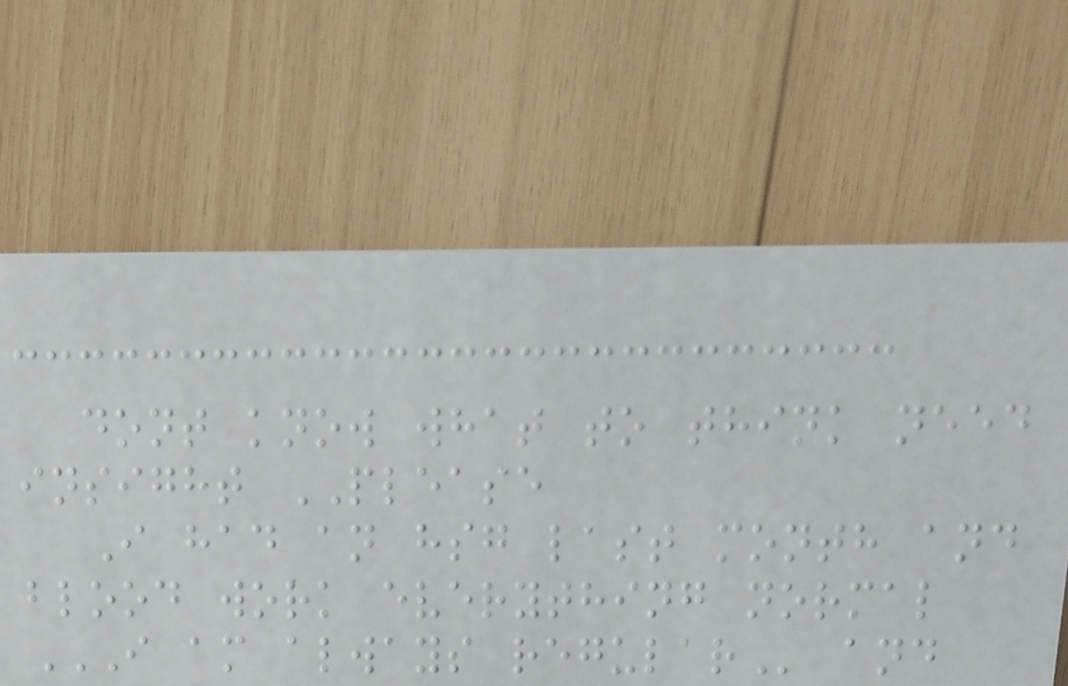dont know what to think need
insight PLEASE
I had an hsg last month and
blood work everything normal
I AM ALWAYS REGULAR and
